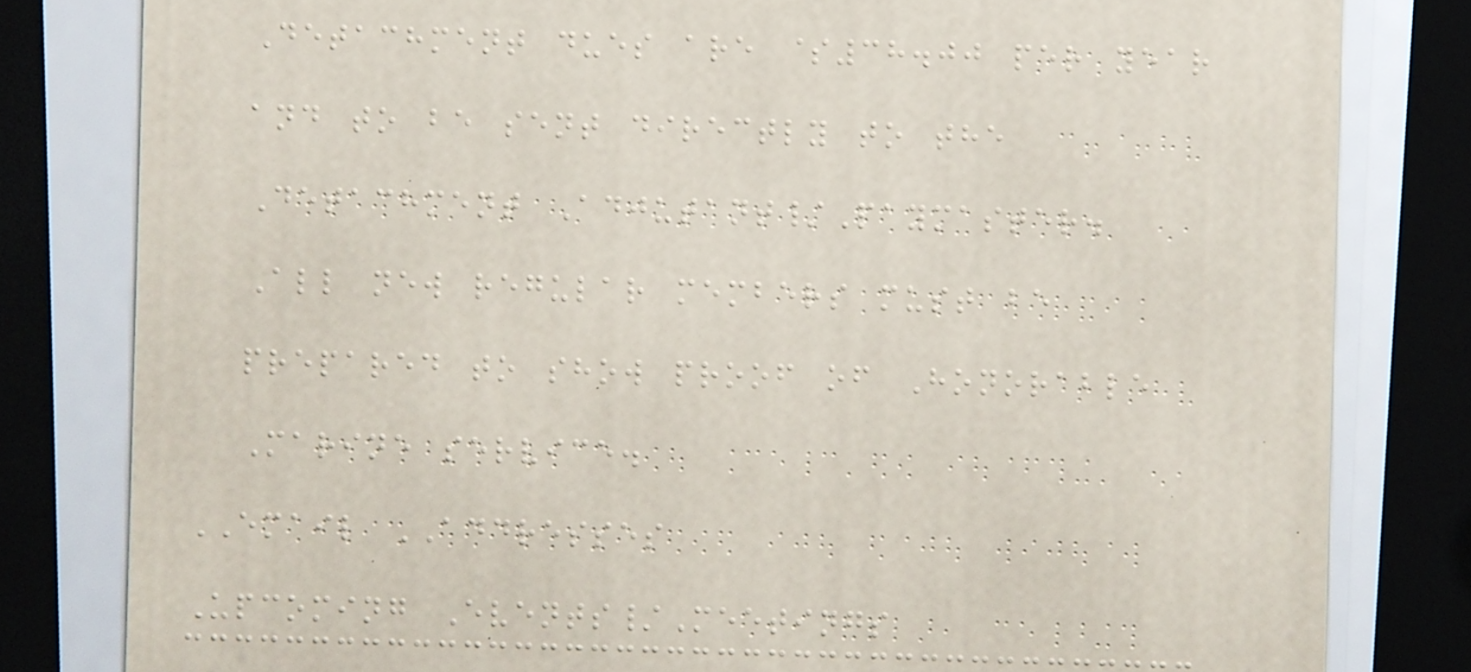Detachment dues are $38.00 per year
and to be sent directly to the
Detachment Adjutant/Paymaster.
All new regular members must be
prepared to show proof of Honorable
Marine service.
EMAIL ADDRESSES
Upcoming Events/Meetings
